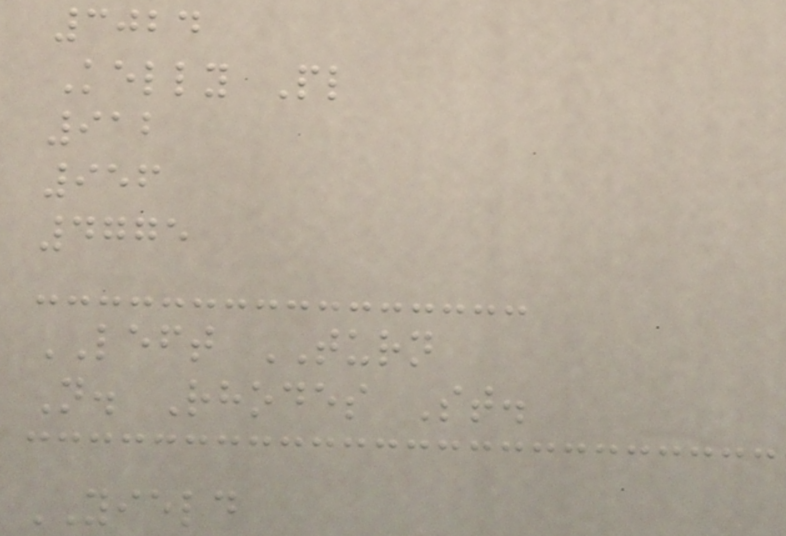3024
Kelly Pl
912
956
4775
LEFT TURN
N. Rhodes St.
YIELD
